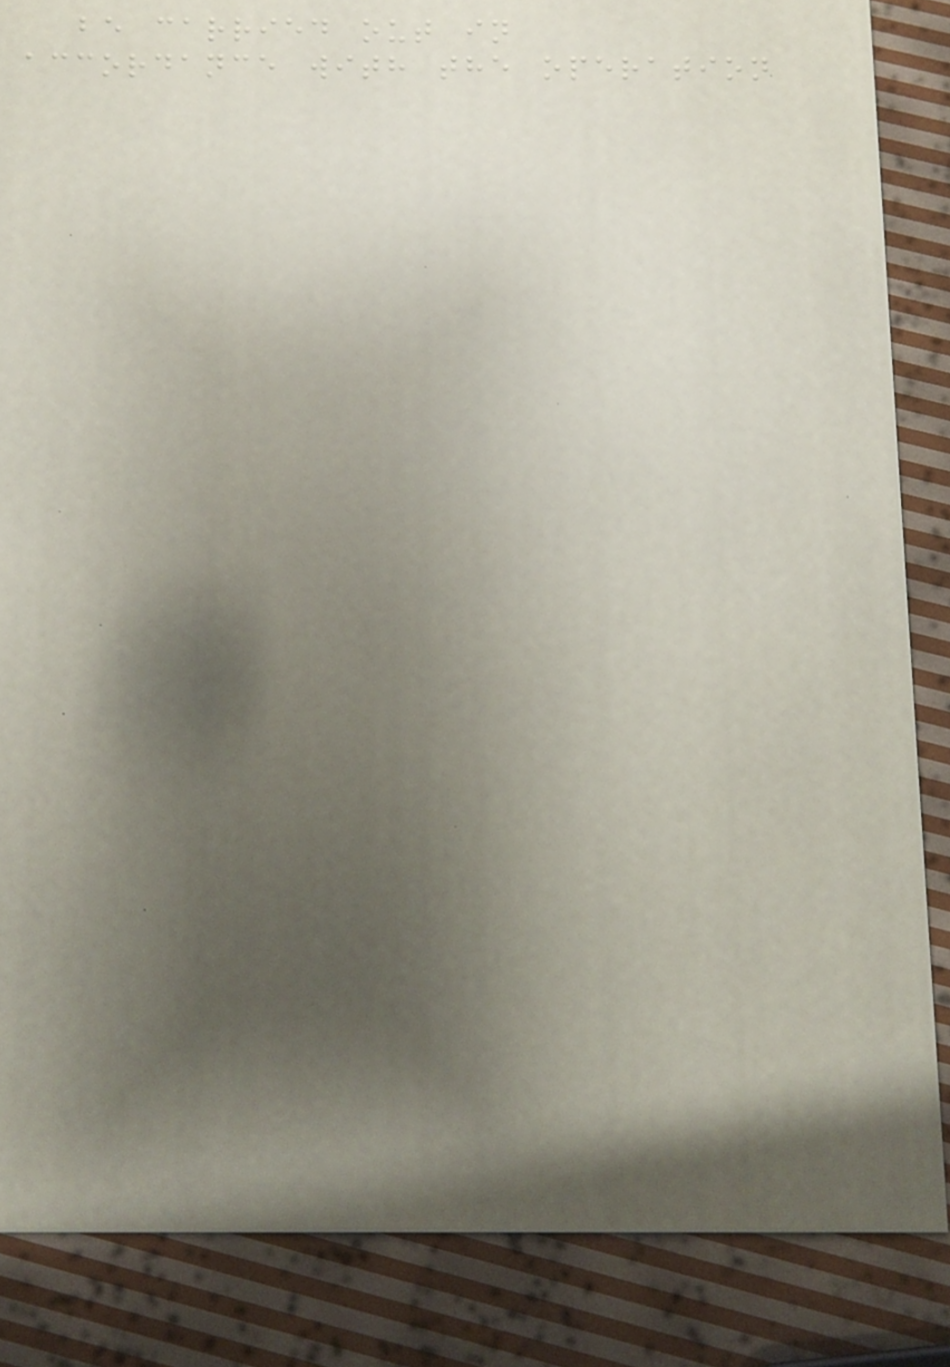be carried out in
accordance with the operation
